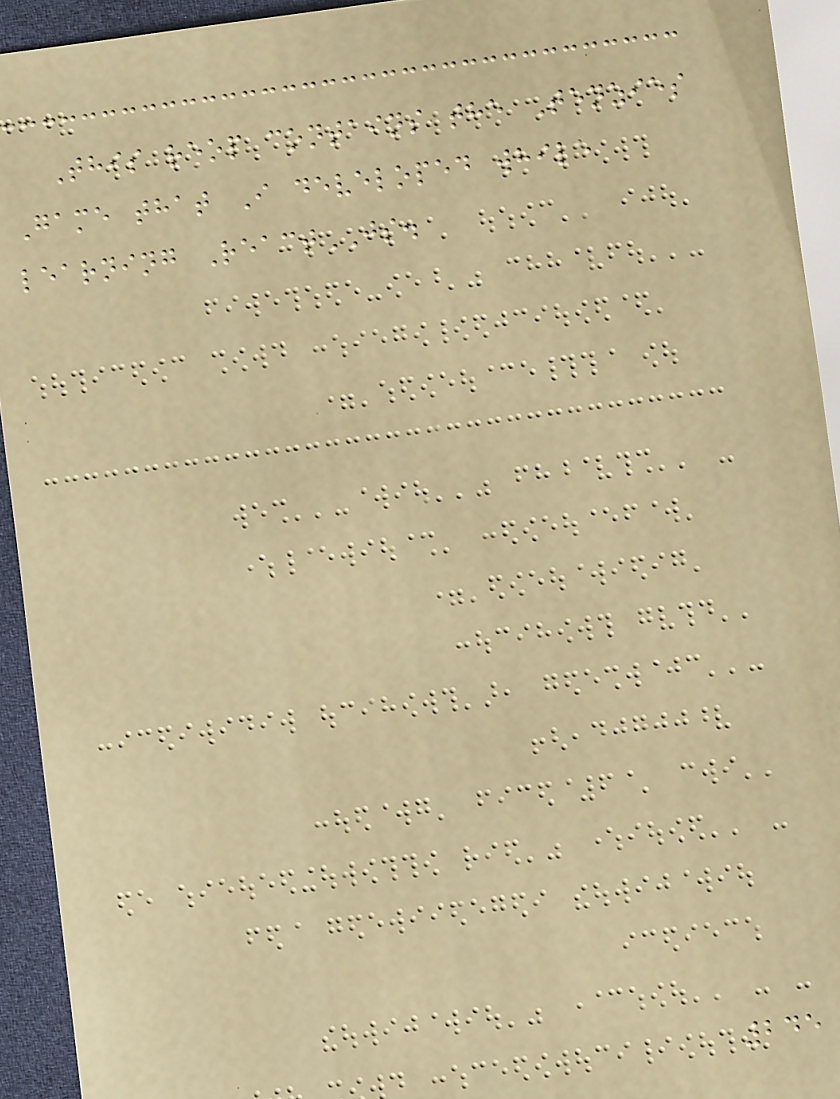This reop contains the Tenzies
Game that I developed while
learning ReactJS.
245
